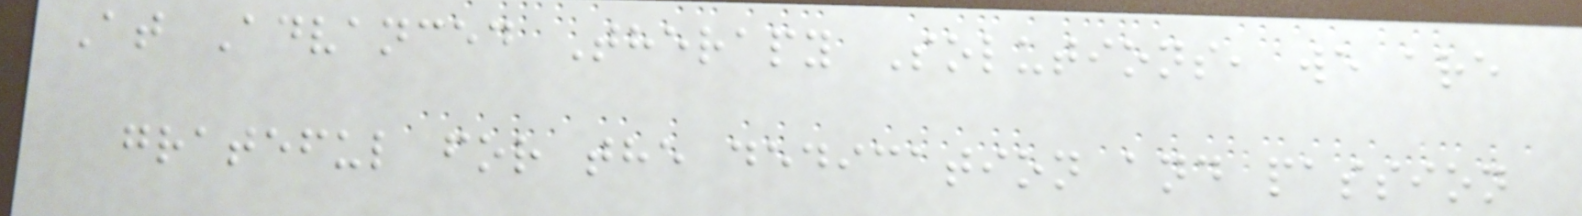At Advanced Therapy Solutions, we are
grateful for the dedication and passion
